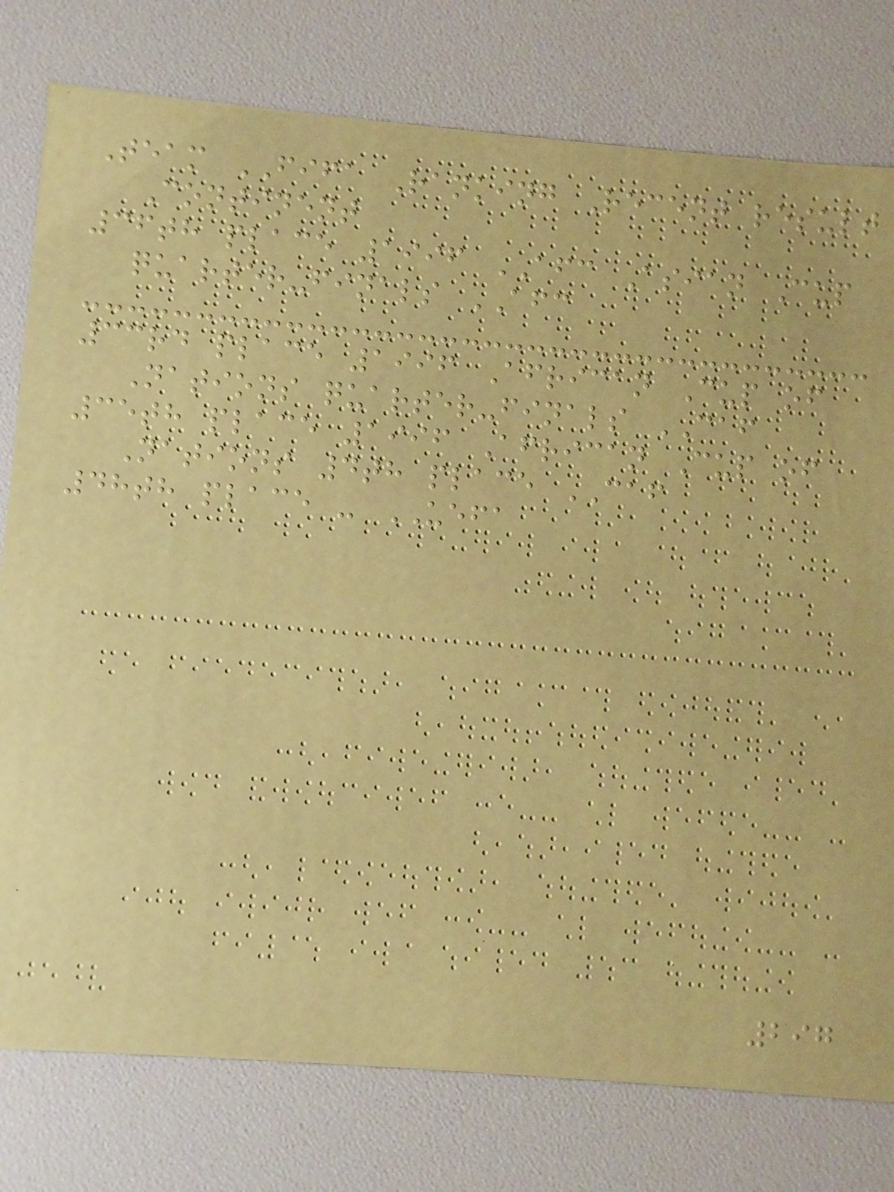Team FIFA Ranking Recent result
Continent
36th place 1996 AFC Asian Cup
quarter-finals AFC
33rd place 1996 African Cup of
Nations quarter-finals CAF
35th place 1996 African Cup of
Nations 4th place CAF
48th place - UEFA
297
